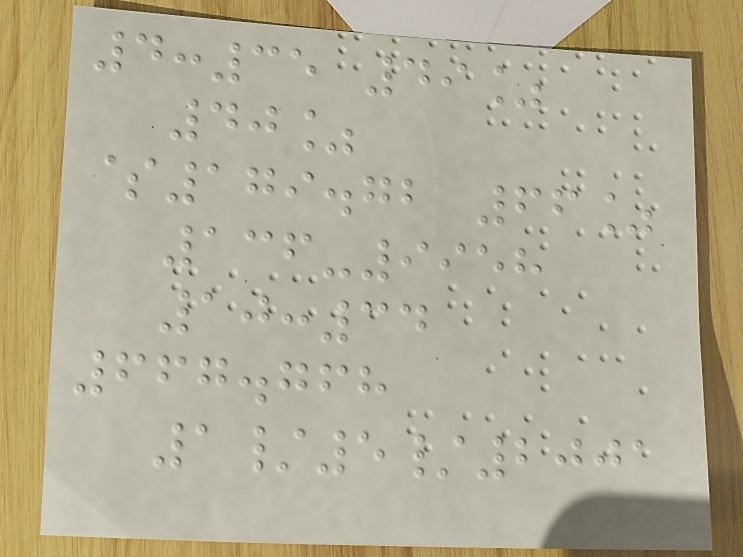4:35 49%
40%
$179.72 66%
136-9958
10:34
667.768
1/5/2001
